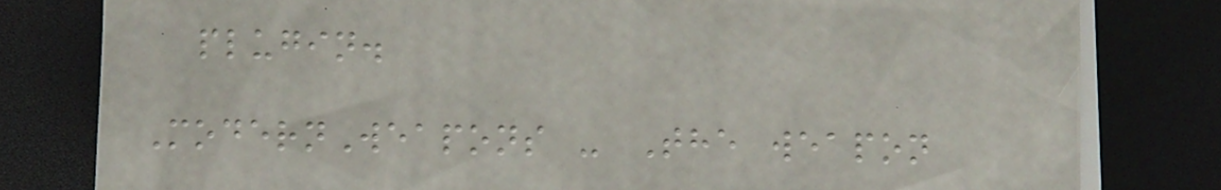plugin.
ModernWeapons - The weapon
